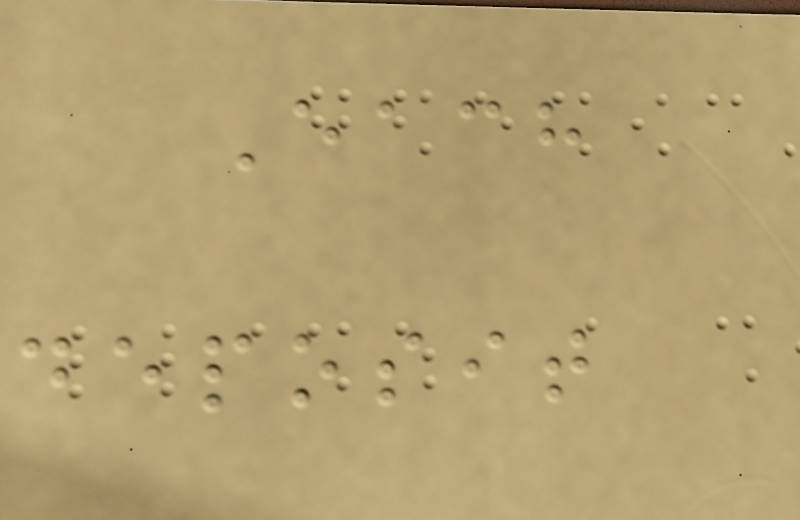Each
deposit
